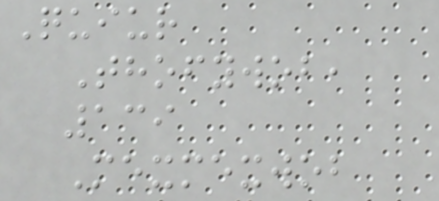Quiur
Thofywob,
139
Mexmexwob
